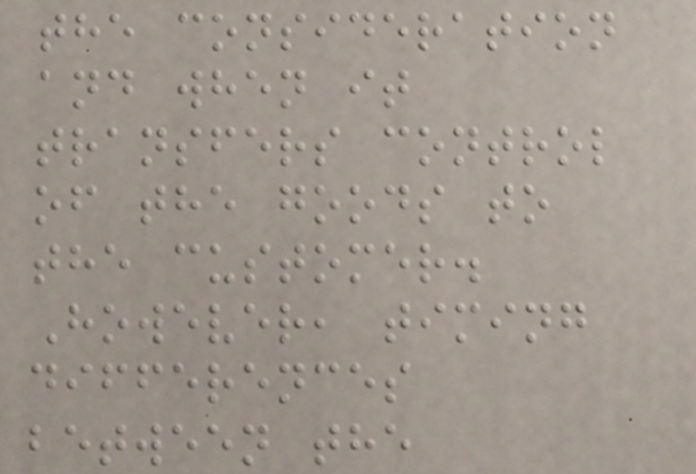the consideration
and when it
transfers control
of the goods to
the customer.
However, timing
differences
between the
